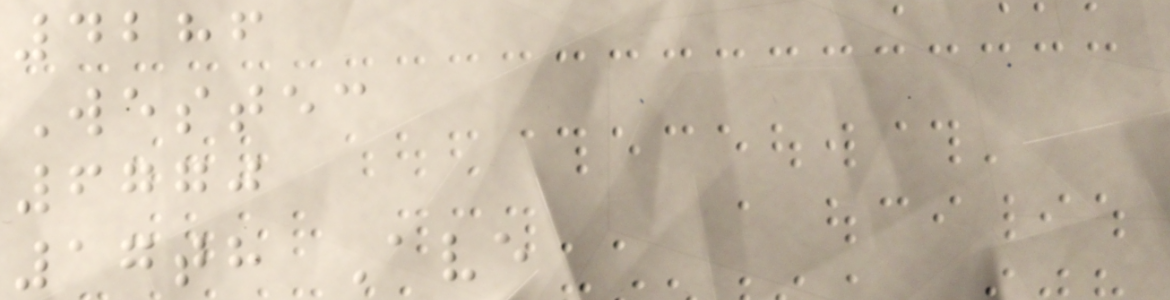4286
Westec
6770
17th Ave
